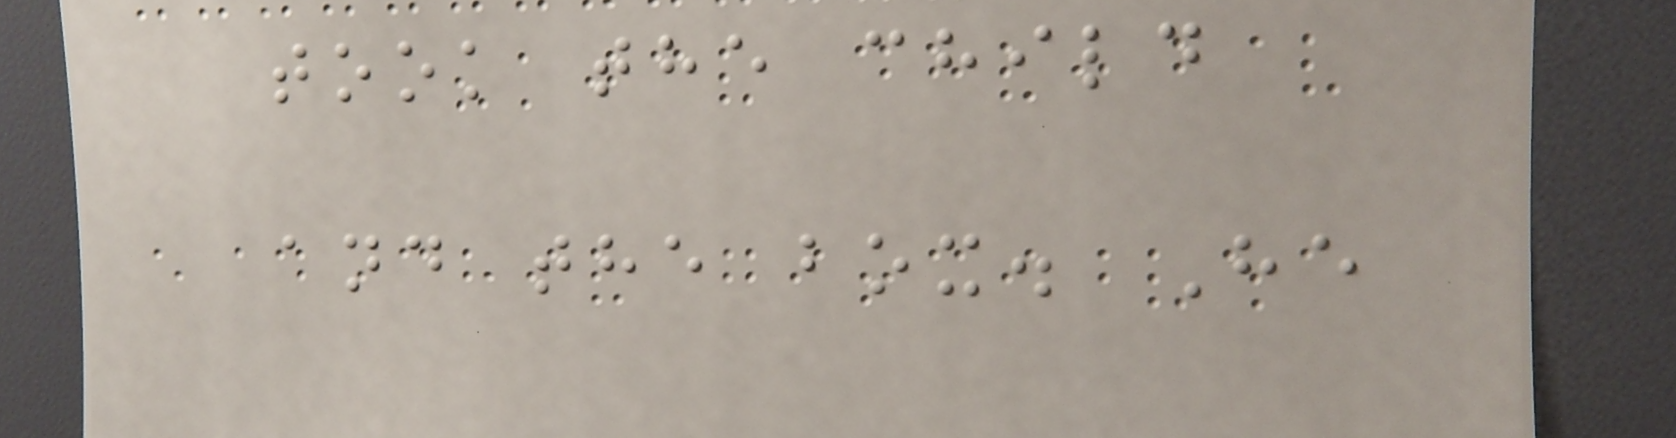took the child
and the box. He
